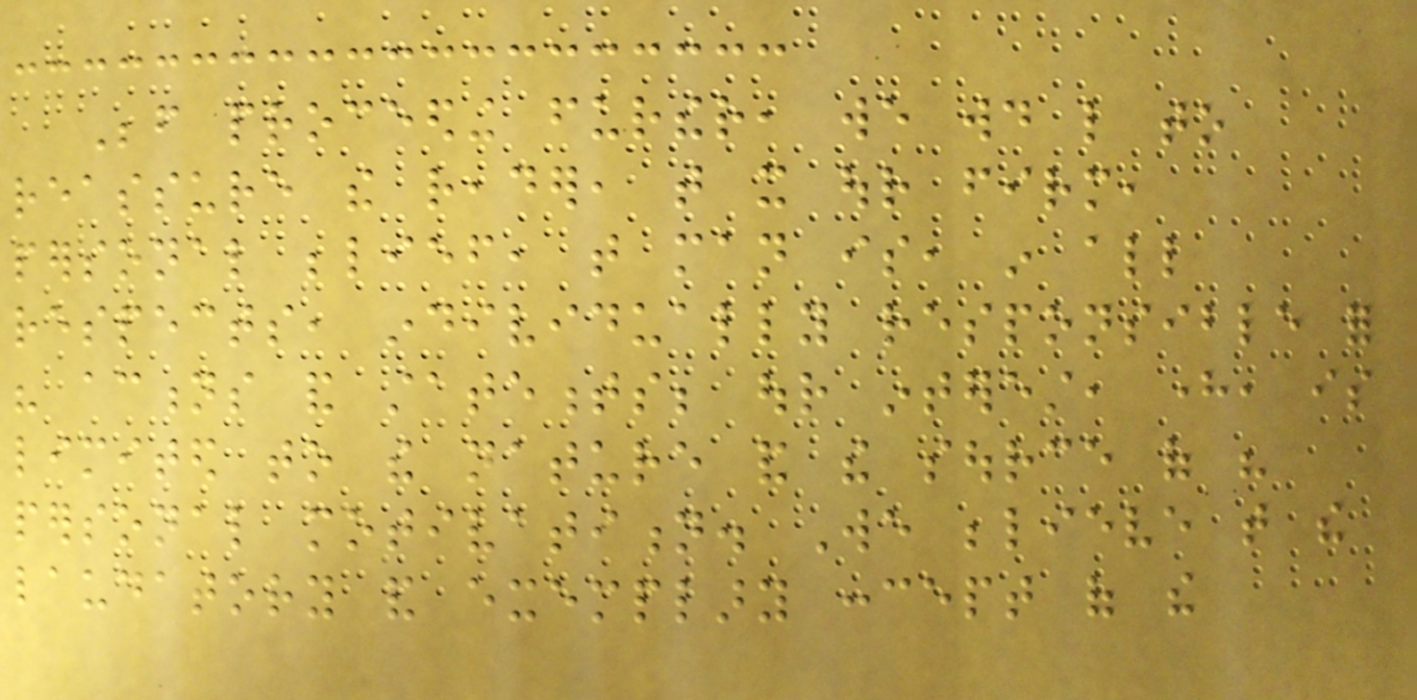Before proceeding further, we would like to
reassure the reader, that it our firm,
personal belief, that man is, in all
respects, individually responsible for
his actions and statements; our interest, here, is
limited to the nature and the source of his
personal motivatition. We believe that the
laudatory and exemplary concept of the
